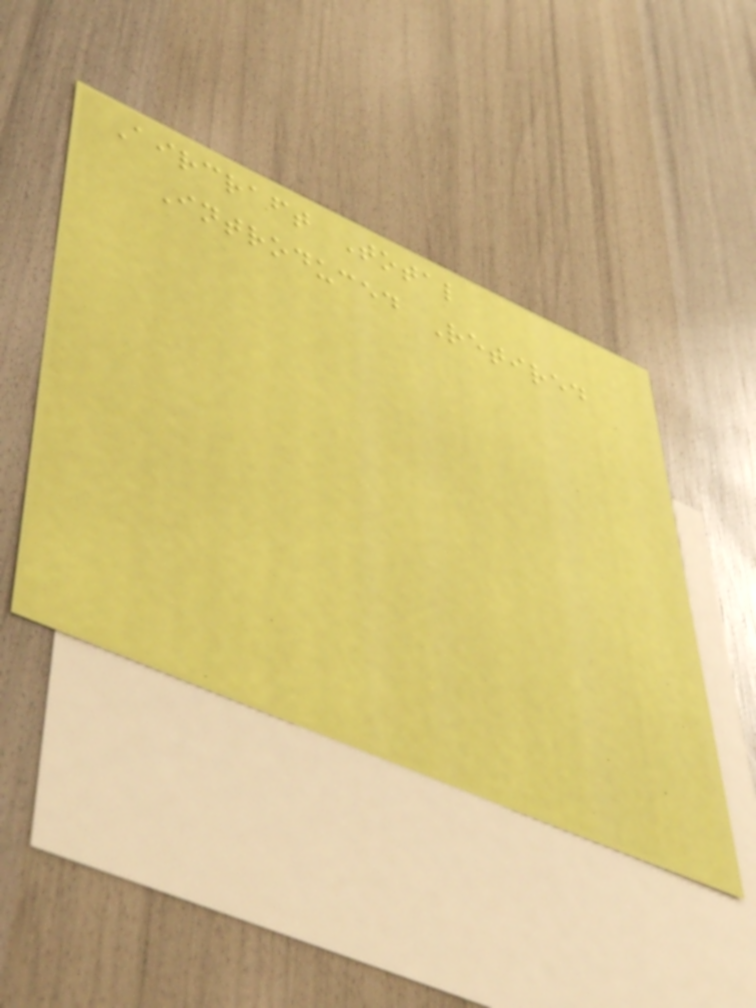Aircraft Total
Introduced Retired
